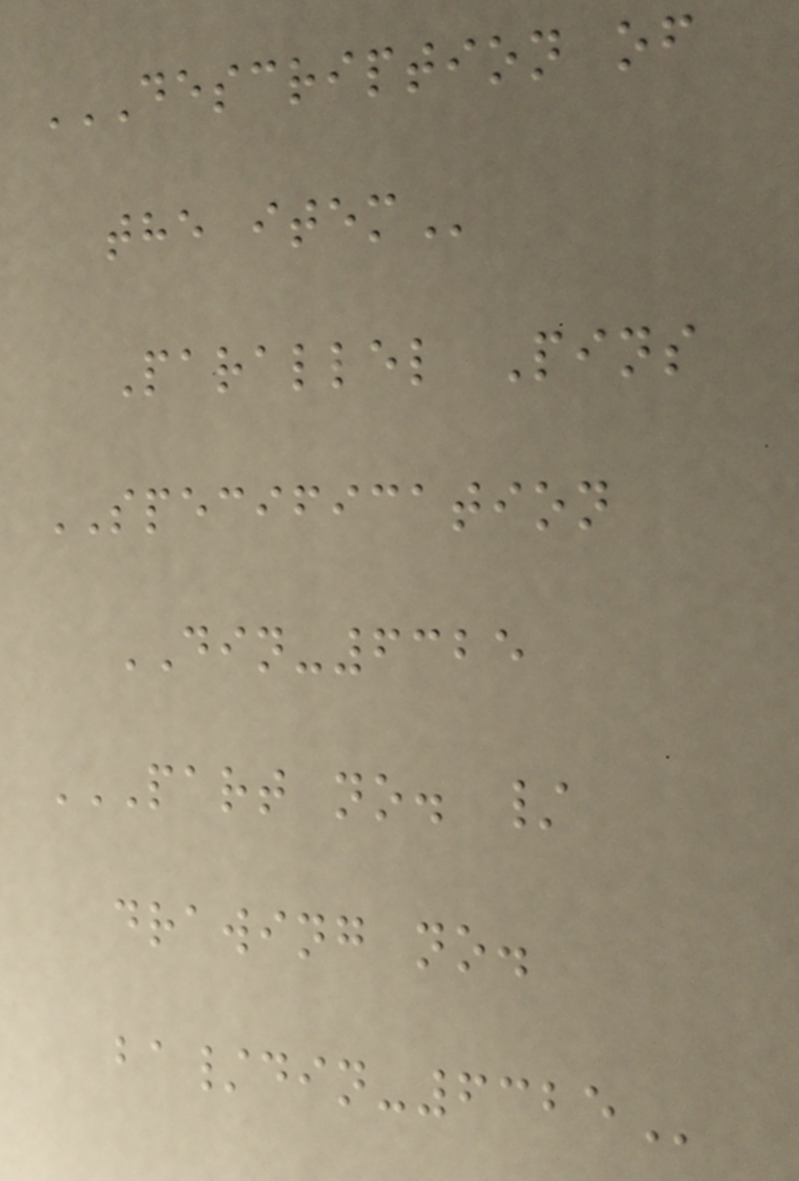DESCRIPTION OF
THE ITEM
Parallel Pins
SPECIFICATION
DIN-6325
PART NO. /
DRAWING NO.
BA/DIN-6325
